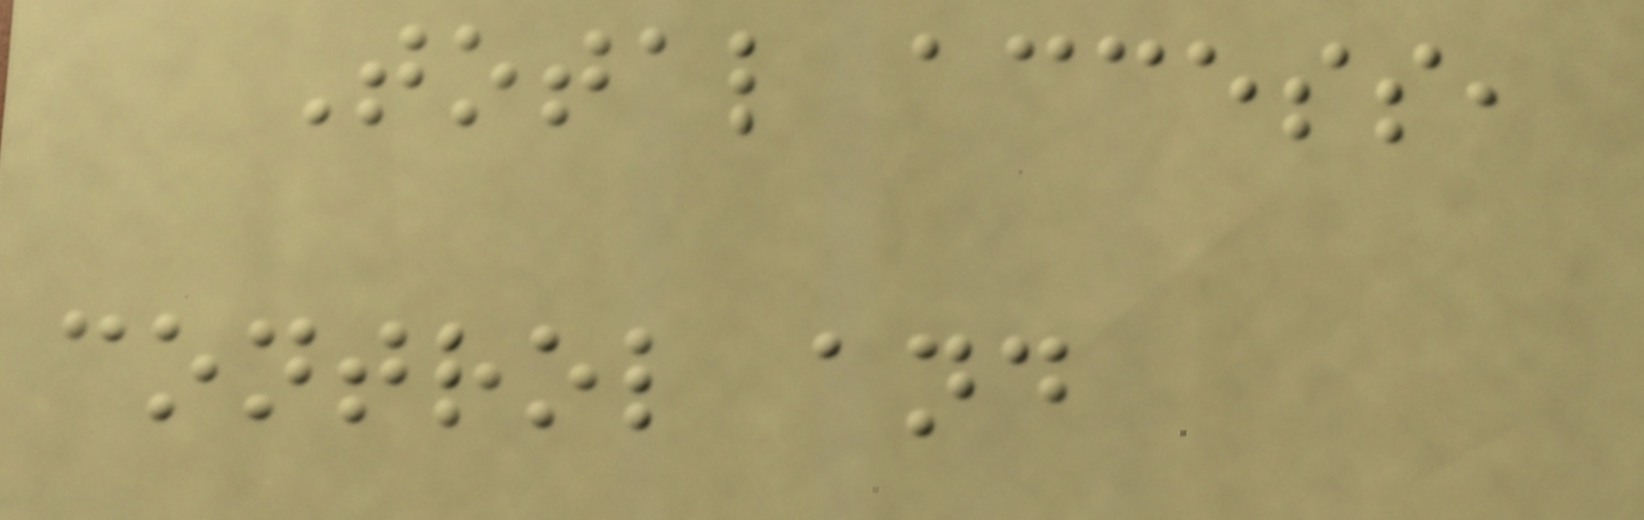Total access,
control and
